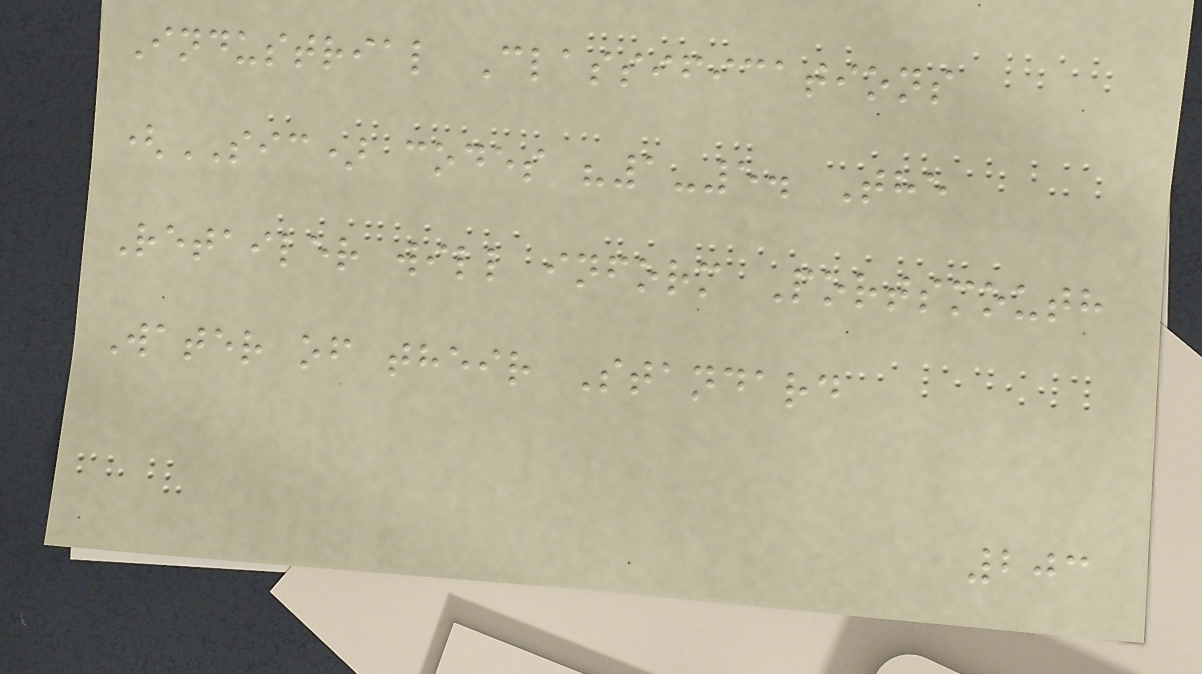Industrial Classifications
(SIC) codes "1-5. The
Retailer will inform Portsmouth
Water of their Standard
203
